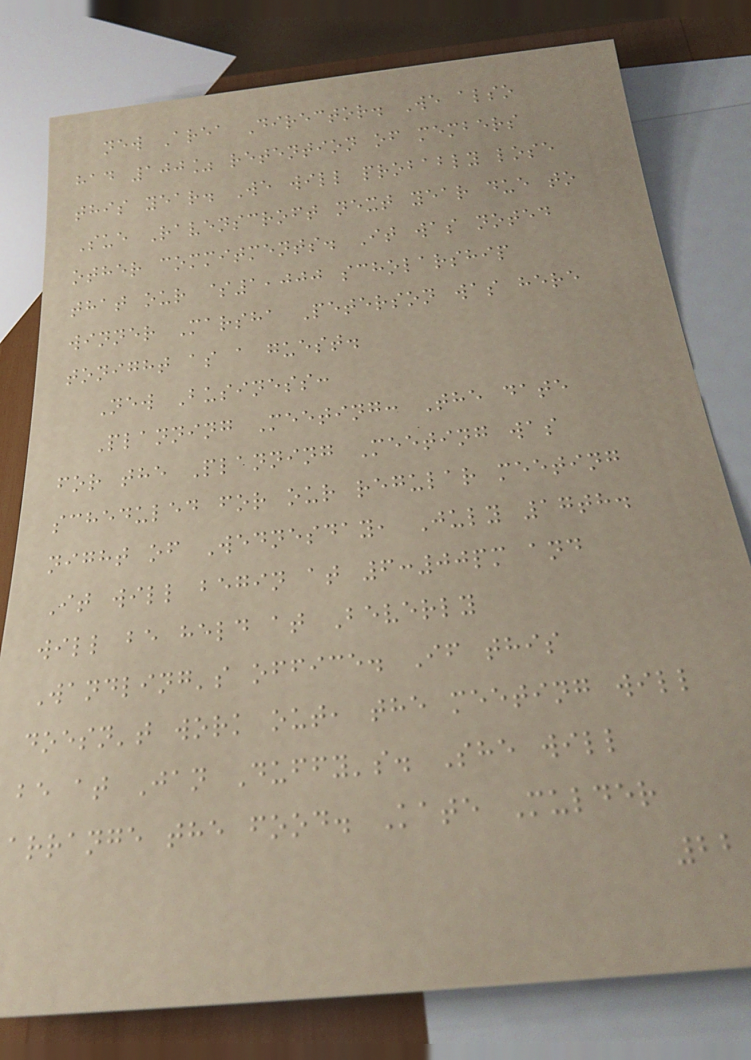new Area Director. We also
had 100% retention of members
this year. We will probably lose
Sue Ravenscroft next year due to
other commitments. It was noted
that our $1,000 scholarship
winner Marsha Peterson was here
tonight as a guest.
New Business:
Planning Meeting: The date
for the Planning Meeting was
scheduled for our regular meeting
night of Wednesday, July 17th.
It will begin at 6:00pm and
will be held at Beverly
Wandling's office. If this
doesn't work out, the meeting will
be at Jan Duffy's. She will
arrange the food. Kate Mulder
22
